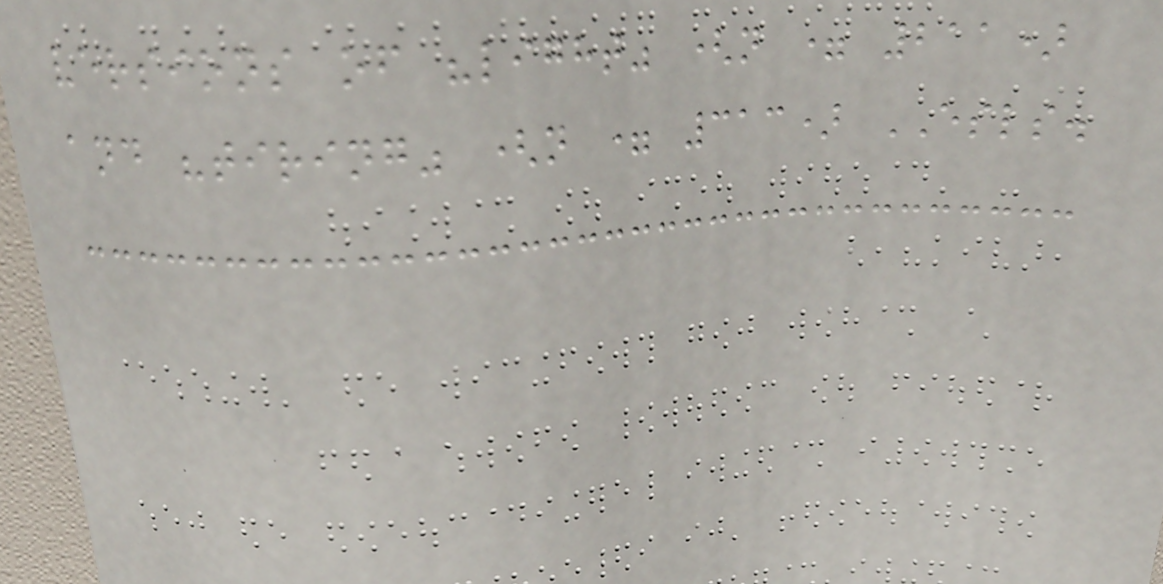versions of "light" (n = 211)
and "tiring" (n = 313) ESLS.
